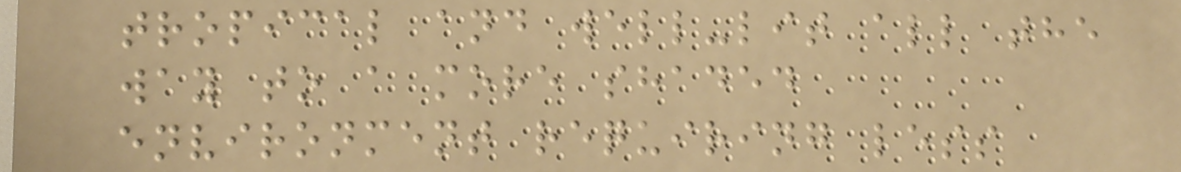tropical and well-lit all the
way to a more shaded
environment requiring less
